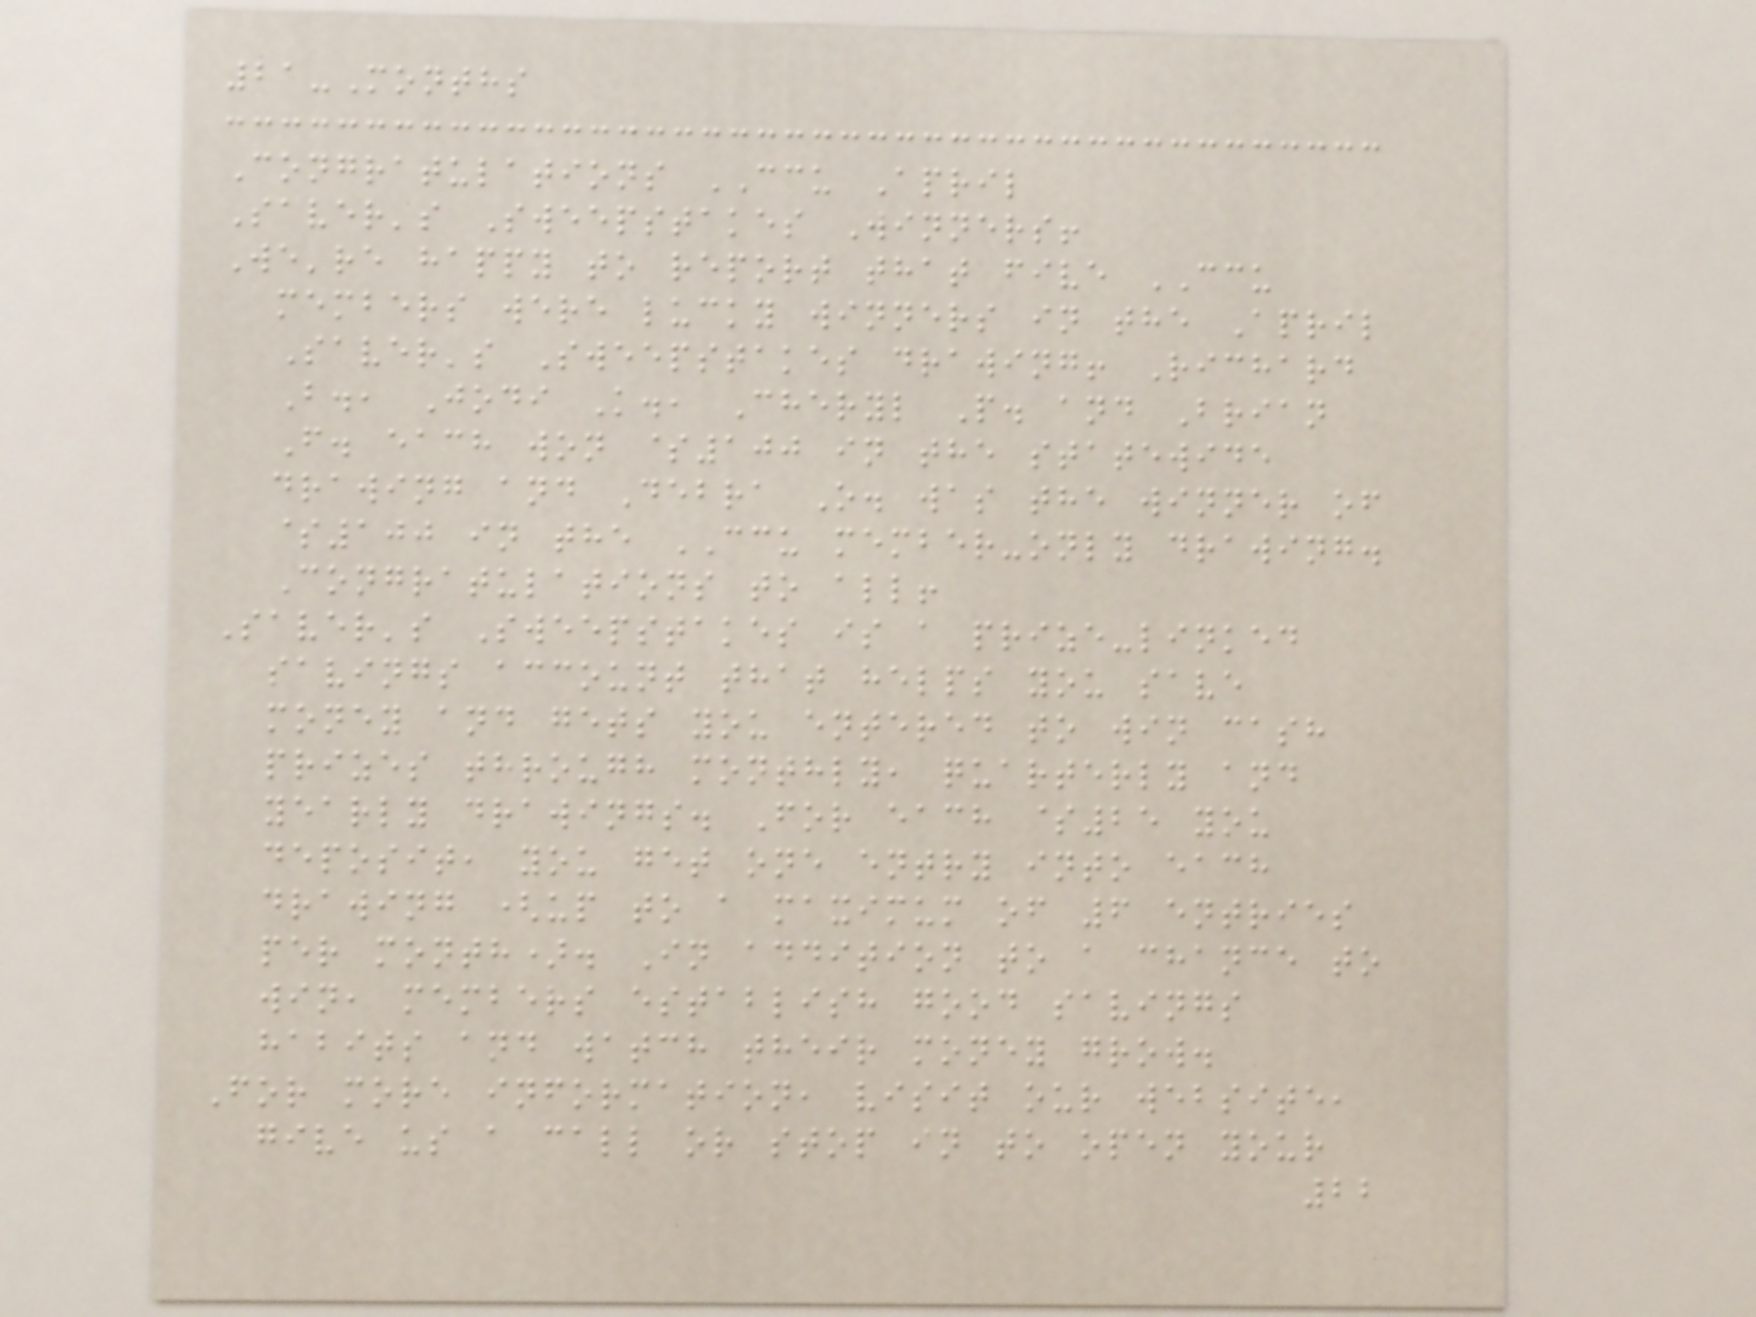21-Months
Congratulations CCU April
Saver's Sweepstakes Winners!
We're happy to report that five CCU
members were lucky winners in the April
Saver's Sweepstakes drawing! Richard
B., Jodi K., Cheryl P. and Brian
F. each won $100 in the statewide
drawing and Debra O. was the winner of
$100 in the CCU member-only drawing.
Congratulations to all!
Saver's Sweepstakes is a prize-linked
savings account that helps you save
money and gets you entered to win cash
prizes through monthly, quarterly and
yearly drawings. For each $25 you
deposit, you get one entry into each
drawing (up to a maximum of 6 entries
per month). In addition to a chance to
win, members establish good savings
habits and watch their money grow.
For more information, visit our website,
give us a call or stop in to open your
22
